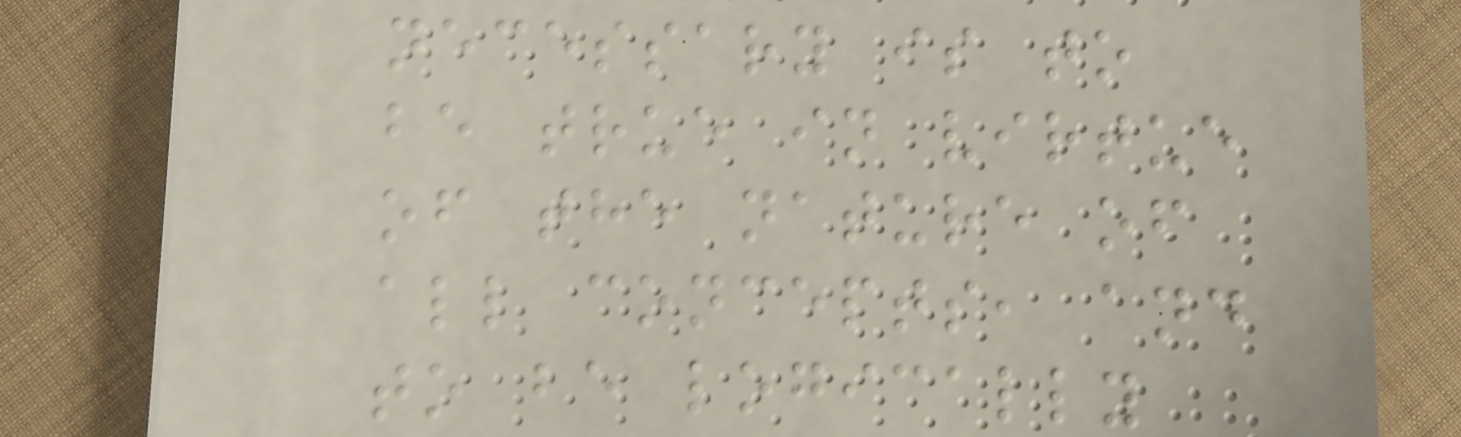necessary is to
be true in virtue
of the nature of
all concepts, and
to be logically
